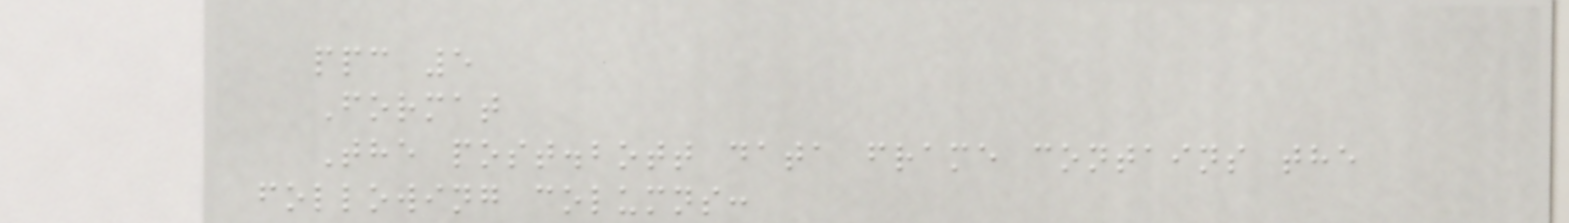ppc 5
Format
The post.bott data frame contains the
following columns:
